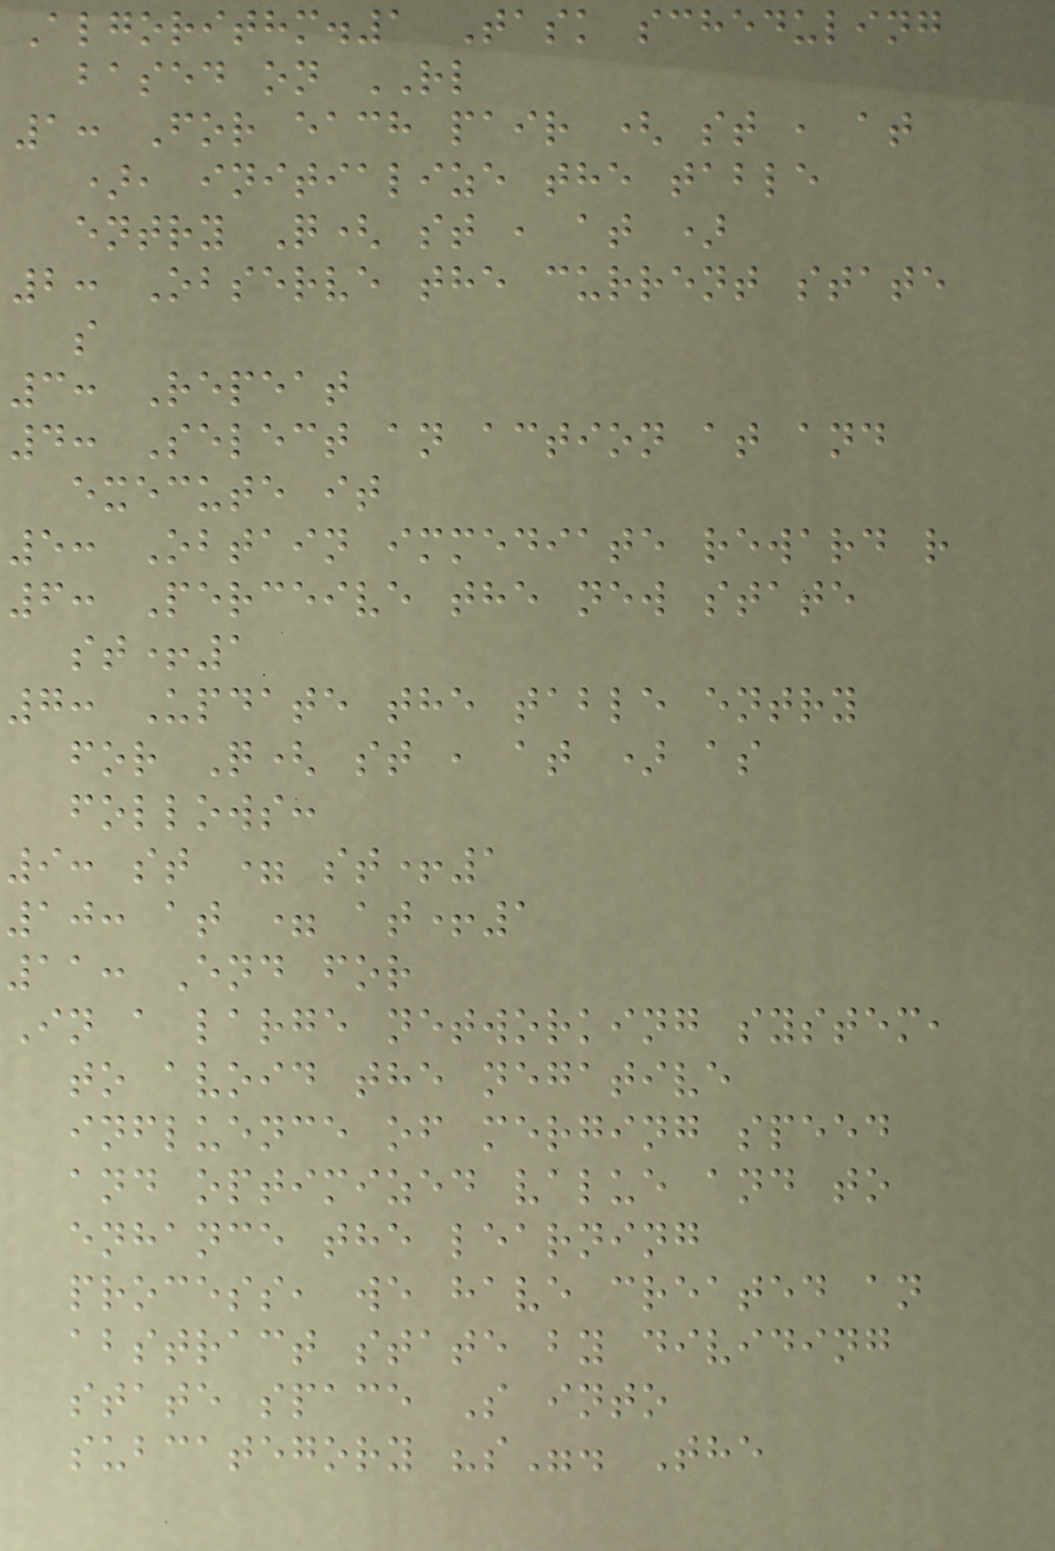Algorithm.1 Task scheduling
based on RL
1: For each pair ( st , at
), initialize the table
entry Q( st , at )
2: Observe the current state
s
3: Repeat
4: Select an action at and
execute it
5: Obtain immediate reward r
6: Perceive the new state
st+1
7: Update the table entry
for Q( st , at ) as
follows:
9: st = st+1
10: at = at+1
11: End for
In a large networking system,
to avoid the negative
influence of merging speed
and optimized value and to
enhance the learning
process, we have created an
abstract state by dividing
state space S into
subcategory "s". The
